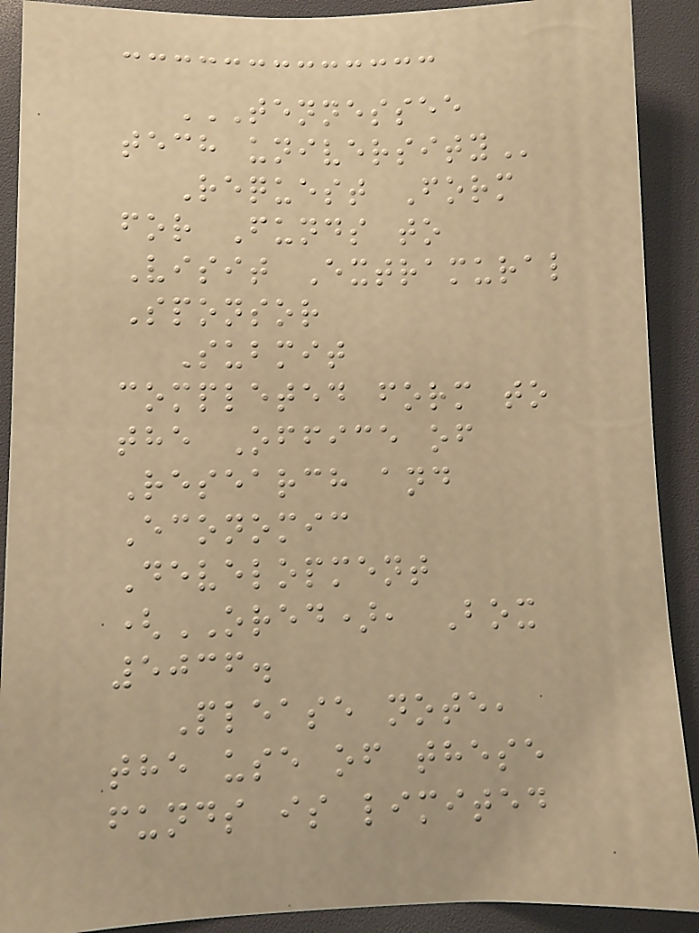TENNESSEE
TECH UNIVERSITY
Request Form
for Funds to
Visit Extramural
Sponsor
Submit
completed form to
the Office of
Research and
Economic
Development
(ORED), Box
5036.
Please note,
the use of these
funds is limited
